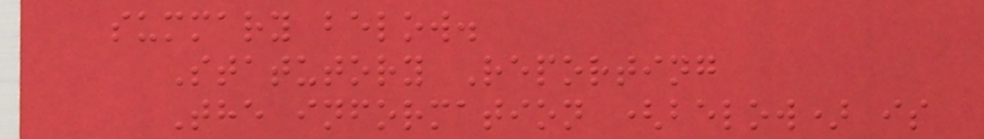summary below.
Statutory Reporting
The information (below) is
